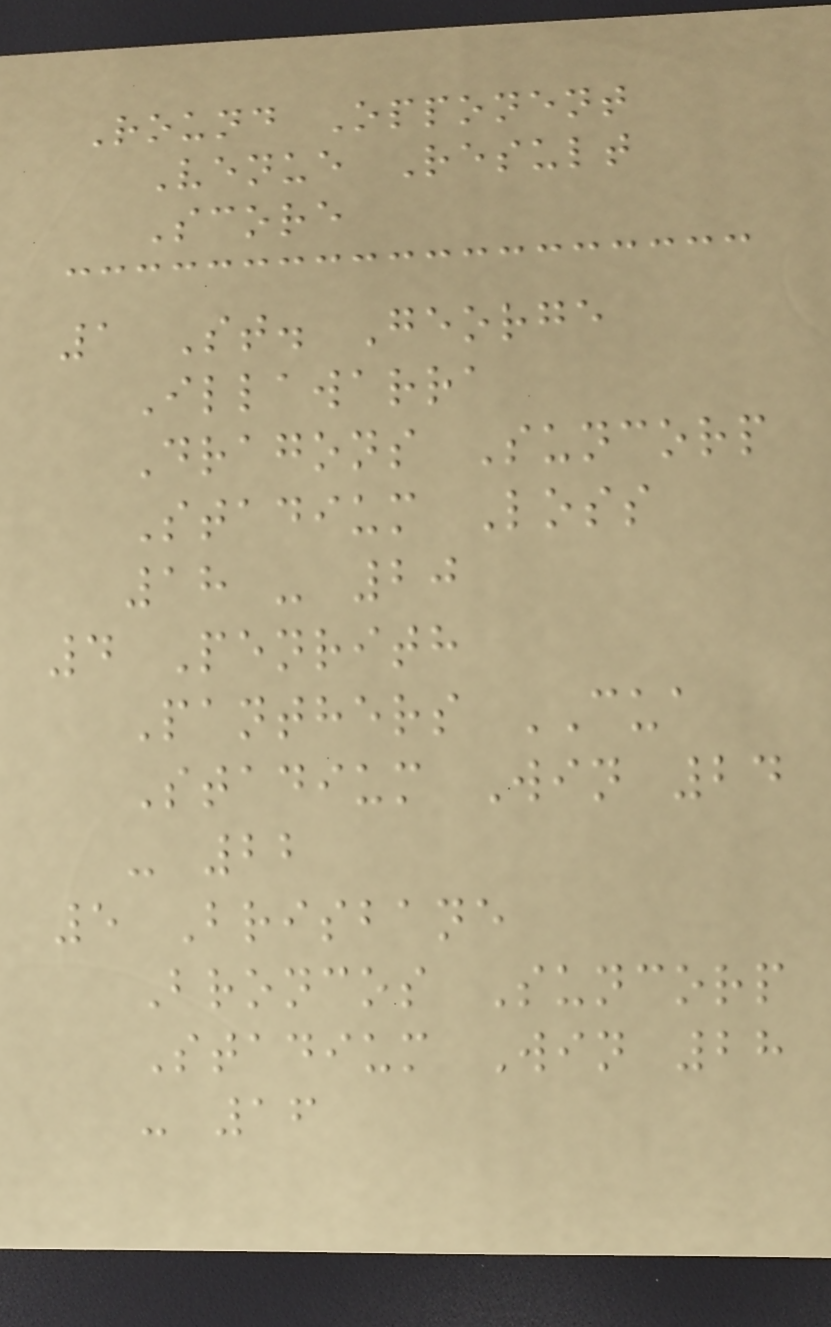Round Opponent
Venue Result
Score
1 St. George
Illawarra
Dragons Suncorp
Stadium Loss
18 - 20
4 Penrith
Panthers CUA
Stadium Win 24
- 22
5 Brisbane
Broncos Suncorp
Stadium Win 28
- 16
